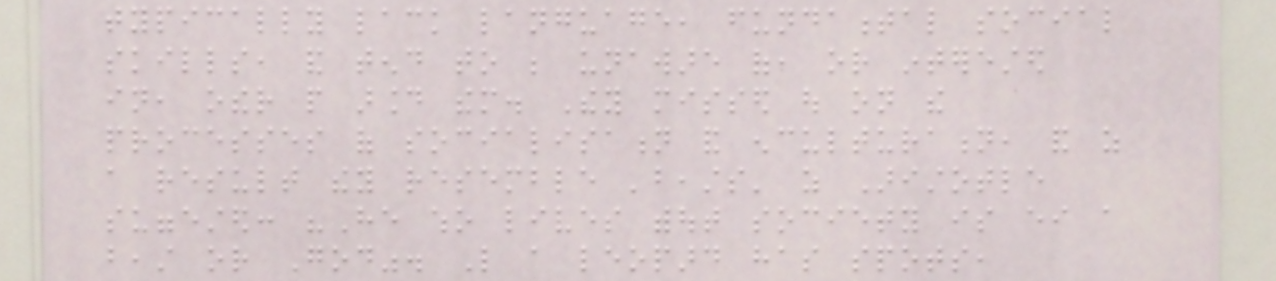typically lack language, fundamental social
skills, and tend to be unaware of, or interested
in, other people around them. They missed out on the
processes of socialisation and enculturation, and as
a result they resemble 'beasts' as Aristotle
suggested: "He who lives without society is either a
beast or God". Like a leopard has spots,
